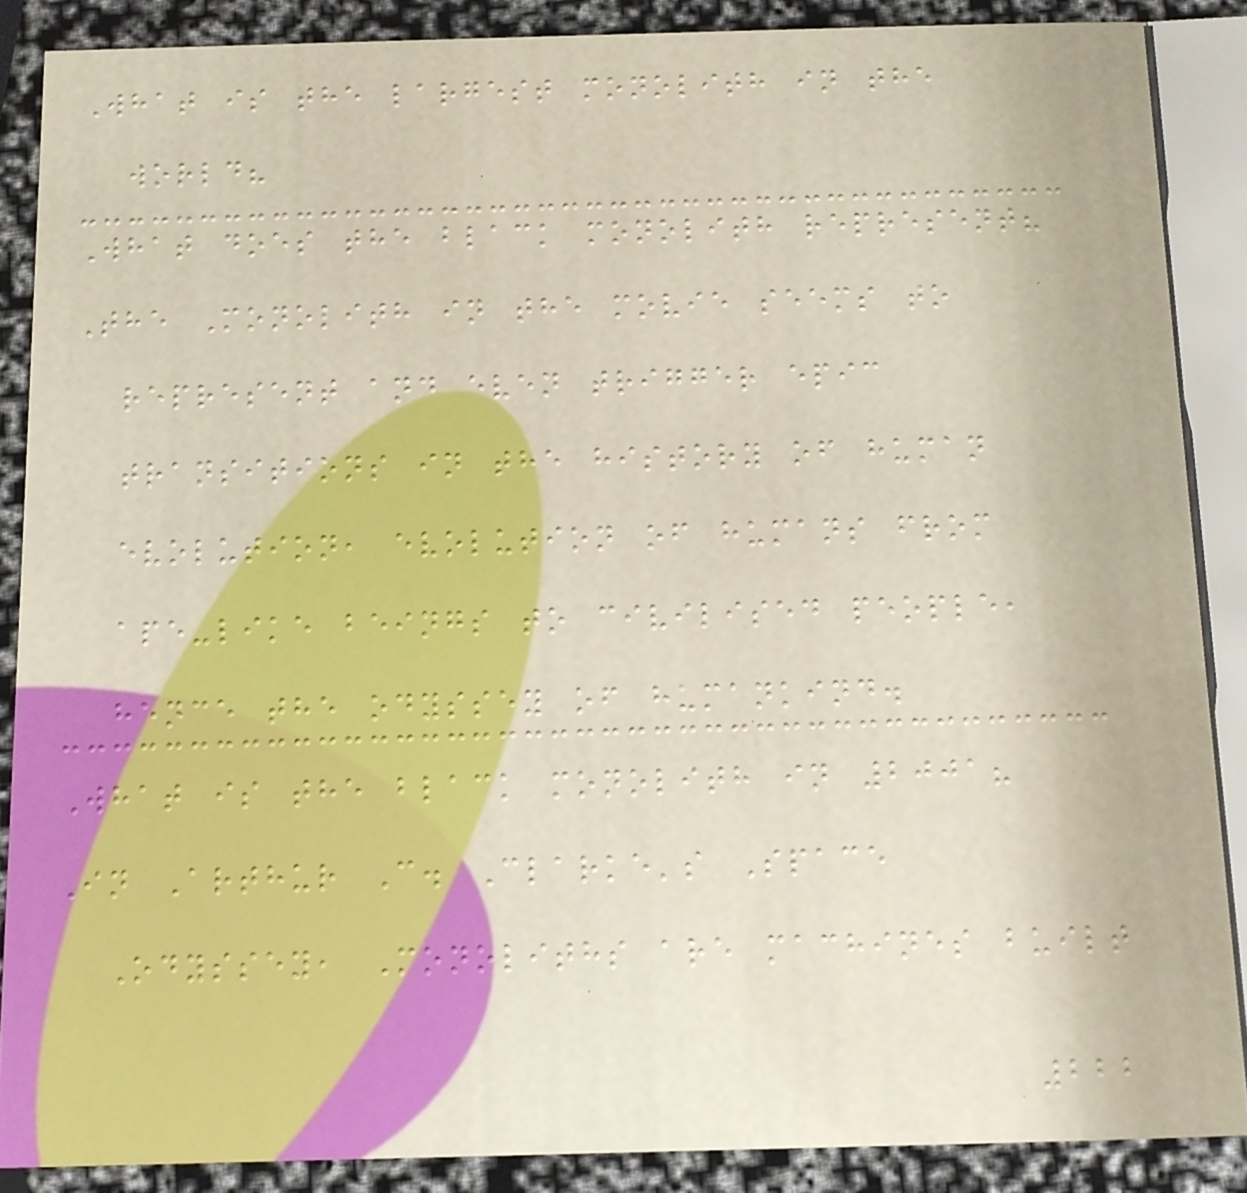What is the largest monolith in the
world?
What does the black monolith represent?
The Monolith in the movie seems to
represent and even trigger epic
transitions in the history of human
evolution, evolution of humans from
ape-like beings to civilised people,
hence the odyssey of humankind.
What is the black monolith in 2001?
In Arthur C. Clarke's Space
Odyssey, Monoliths are machines built
222
